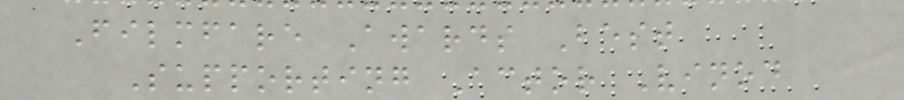Filmfare Awards Best
Supporting Actor Vinod
